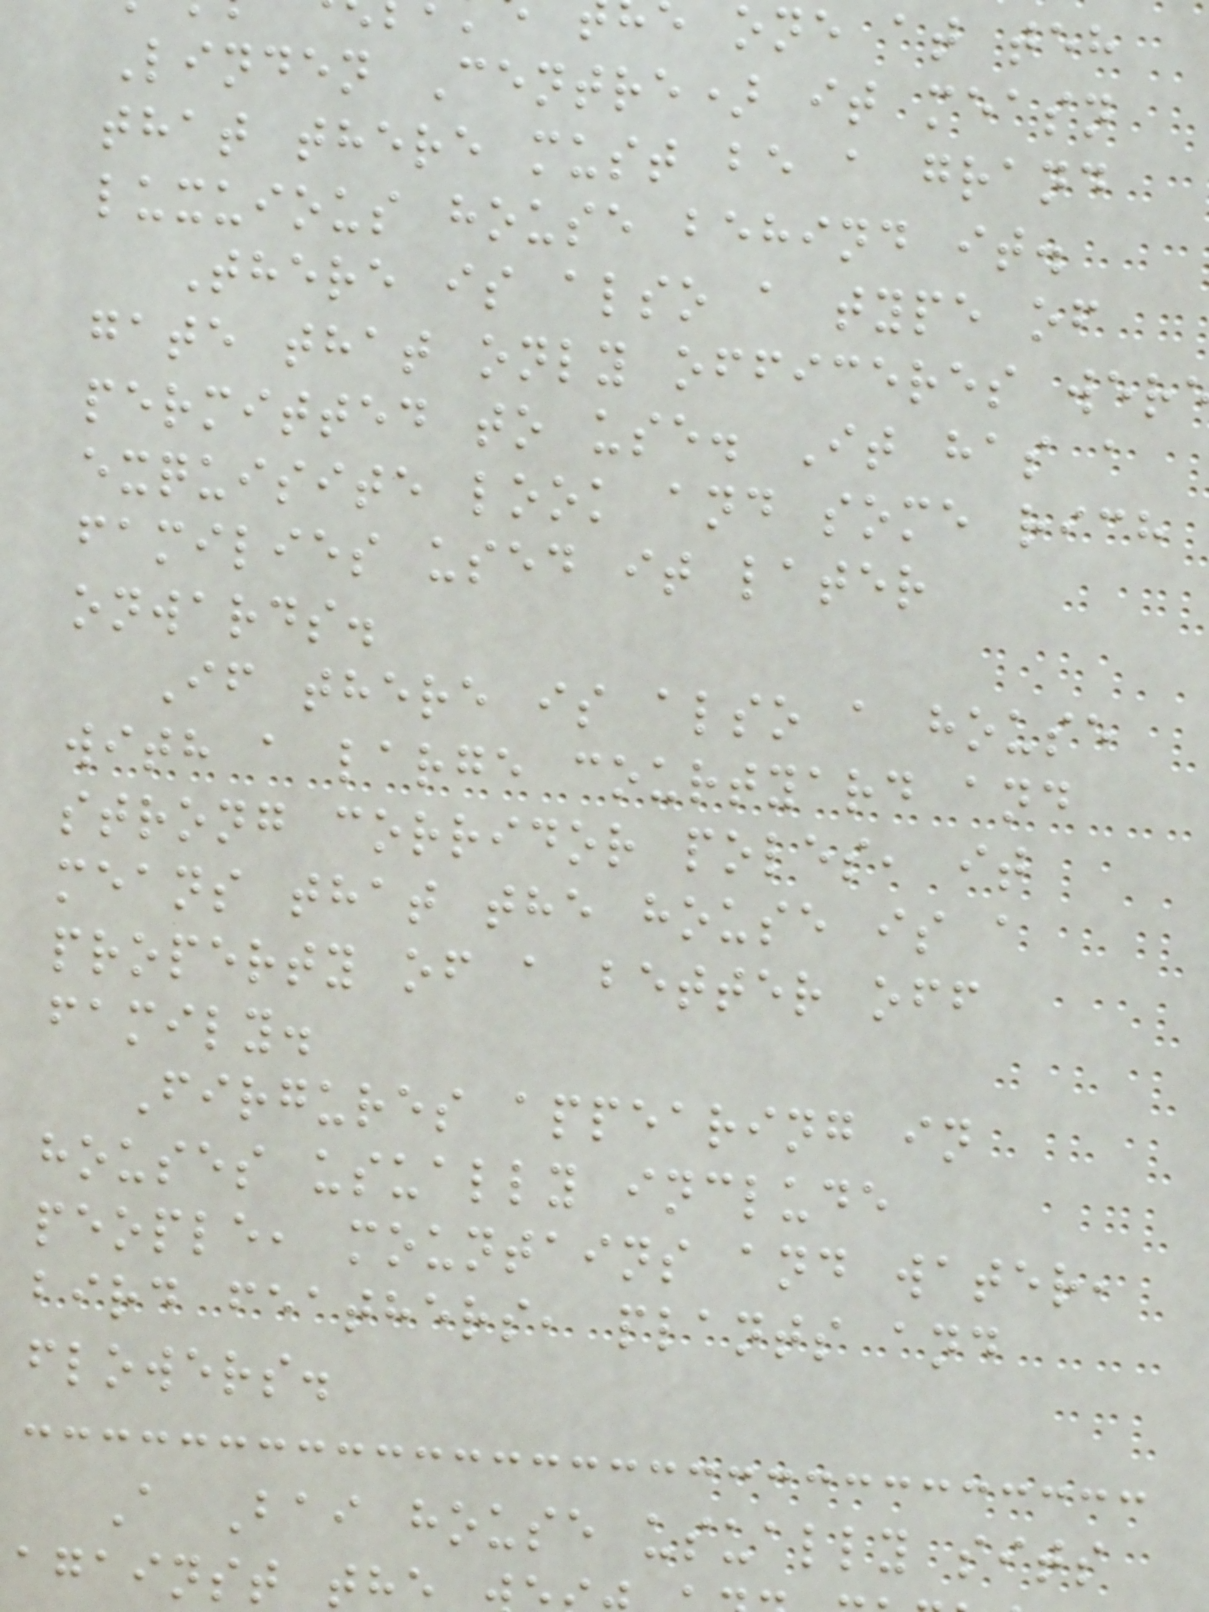one at teh
Linden Centre) it measn
that there must be a grand
luxuious house behind it.
There is also a type of
gate that only officeres wer
permitted to use. It has a
exquisite look and some rich
families used it later
onwards.
If there is also a house
with a large courtyard and
strong corridor poles, it
means that the house is a
property of a better off
family.
Firgures appearing in
houses usually include
people, mountains and water,
bird feathers, plants and
flowers.
A Bai house usually sits
against th
